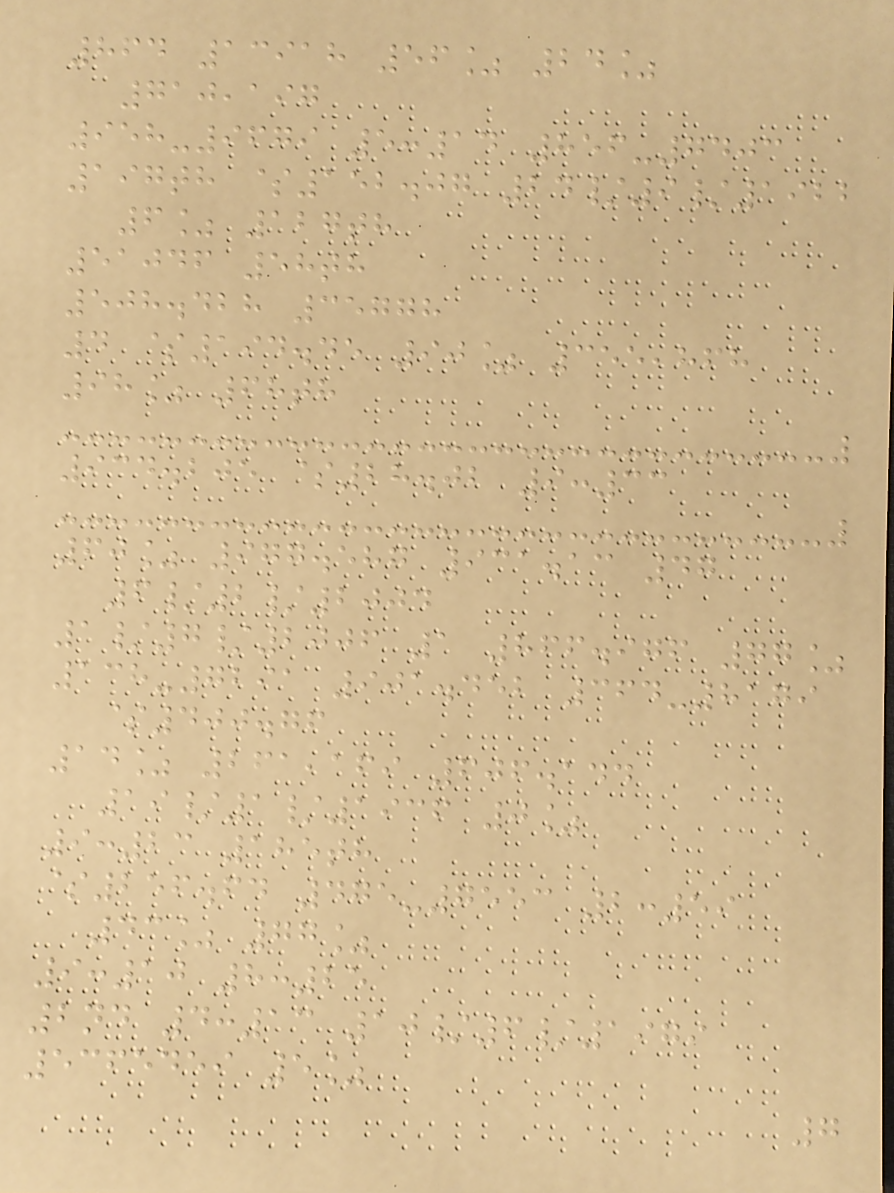864 13918 56% 24%
710,197
958-9679 5:14 856-7403
197th $152.07 24/9/1922
6% 127th
51046 58th
508.428 35778
4 $194.45 90% 355,868
98% 68th
934.205 $28.02 9:33
60% 977.587 931.13 47
6/2/2004
1/7/2006 1 866.976 77%
138-7291 901.452 364-8179
$400.76
14% 261,169 606.144
19/1/1936 0%
9:23 185th
$256.64 475-7553 2:59
43% 77%
9:10 8:25
2nd 4:13 10/6/1979
5365459 5%
7
